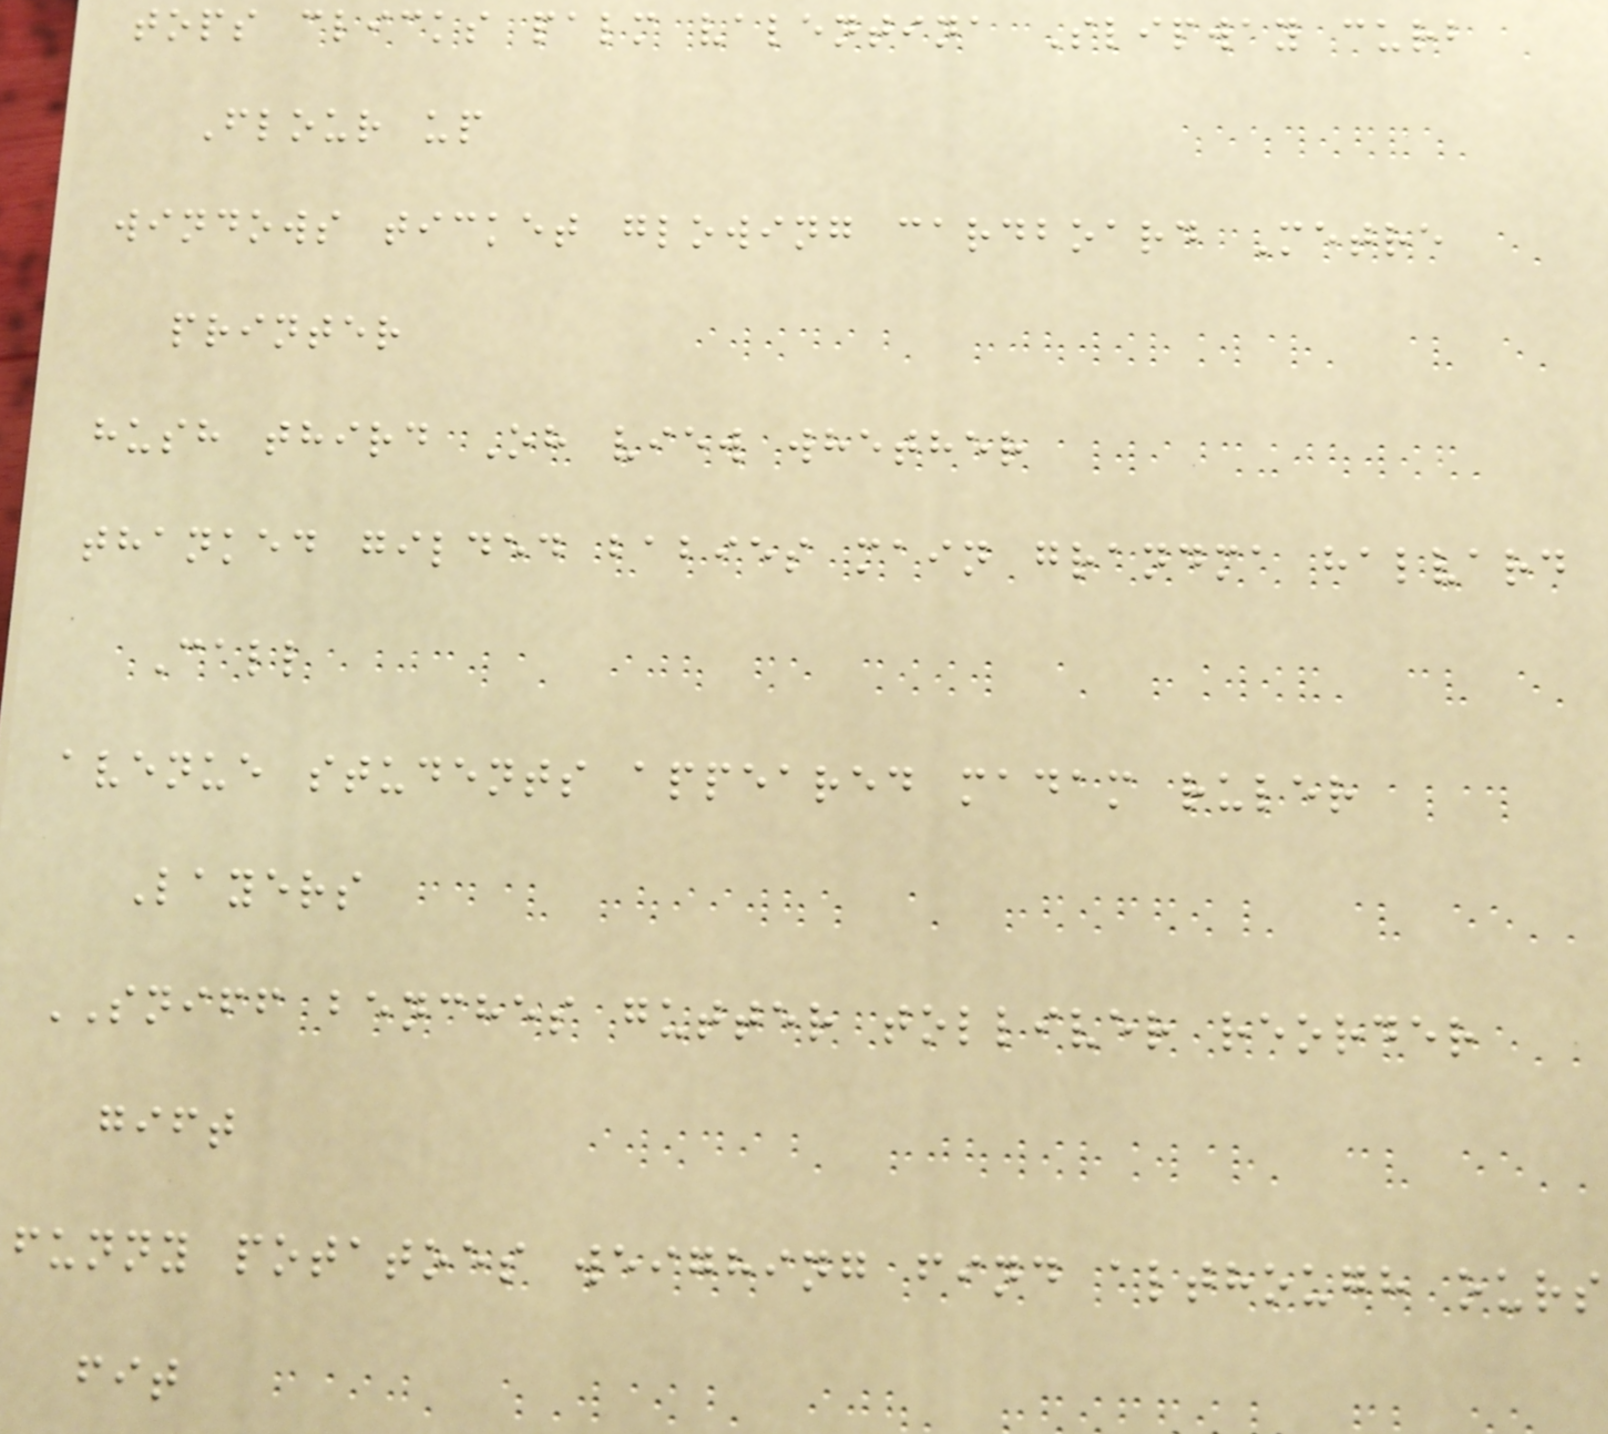tops clicks palm valentina Slipway curb
Flour up
windows ticket glowing cardboard Metre
printer
hush third Oh view whether
thanked gilded babies main grandma halvard
Call
avenue students appeared madam ruler
Layers
SNIFF benches gutter tolliver reorder
gift
funny potatoes weighing find although ours
fit
